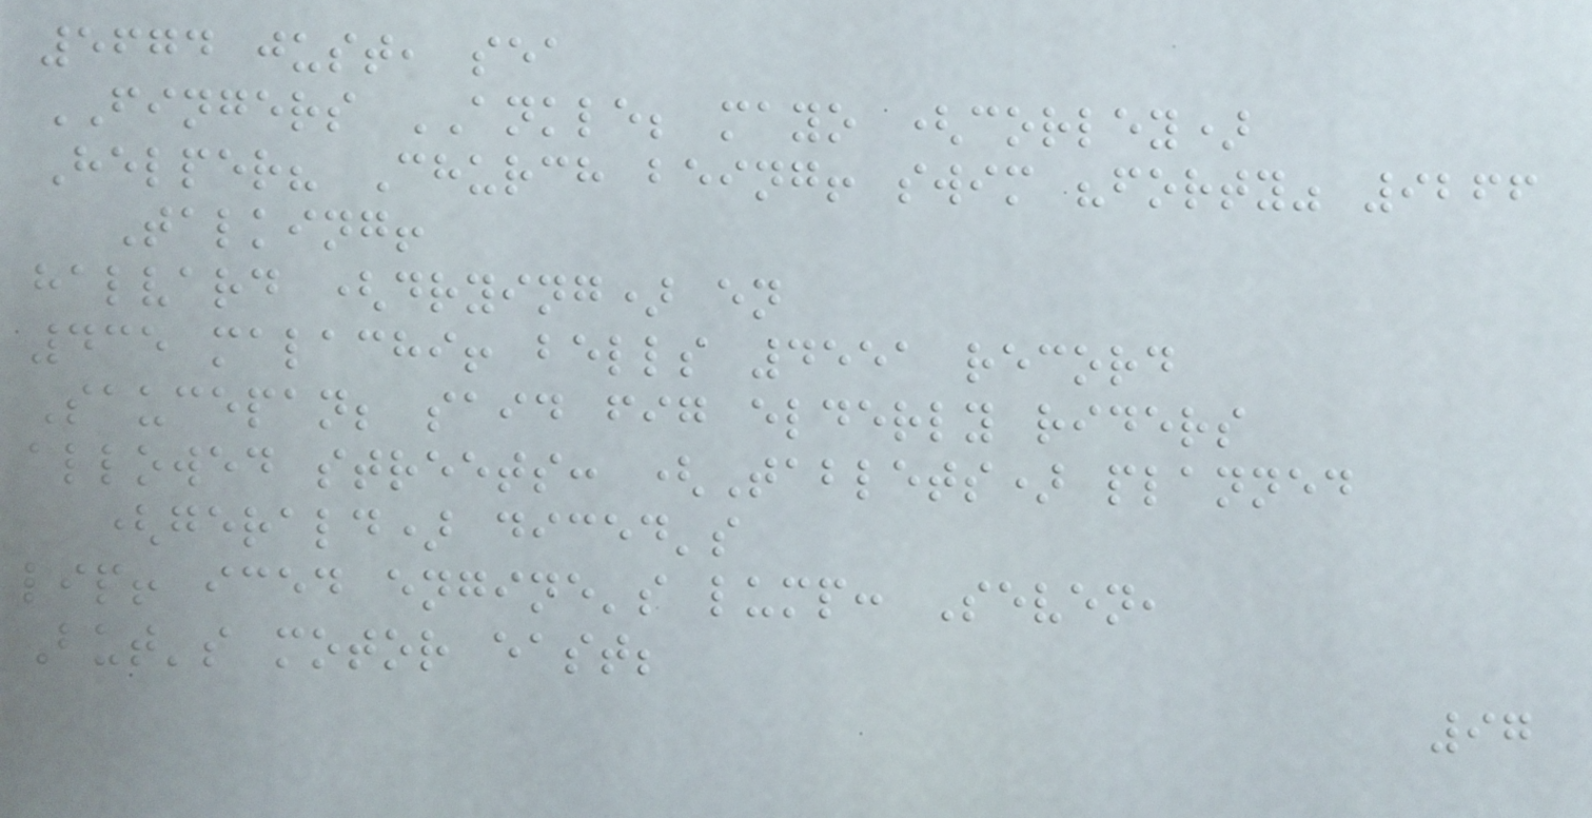5674 just, sea
FINGERS ANKLE; mayo (corley)
Helper? Church being! swim "forty" 9266
Talking!
halvard (drying) en
435 malachi! bells 4551 record
Saucepan; said fig elderly riders
allowed streets: (Tablets) planned
(gerald) diced's
lip! iced engine's lump: Seven,
But's motor east;
97
